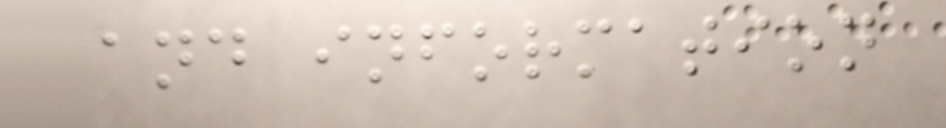and information
